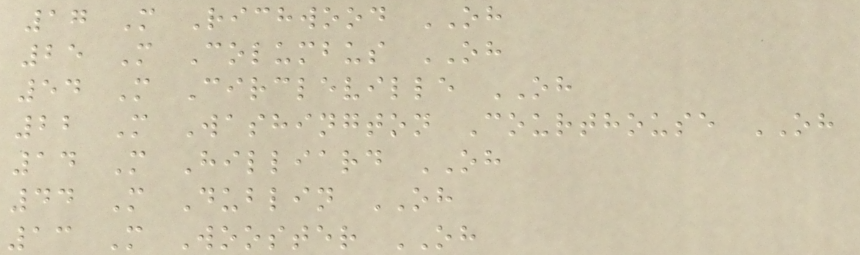17 M Richwood OH
25 M Columbus OH
54 M Circleville OH
22 M Washington Courthouse OH
14 M Hilliard OH
44 M Dublin OH
13 M Wooster OH
